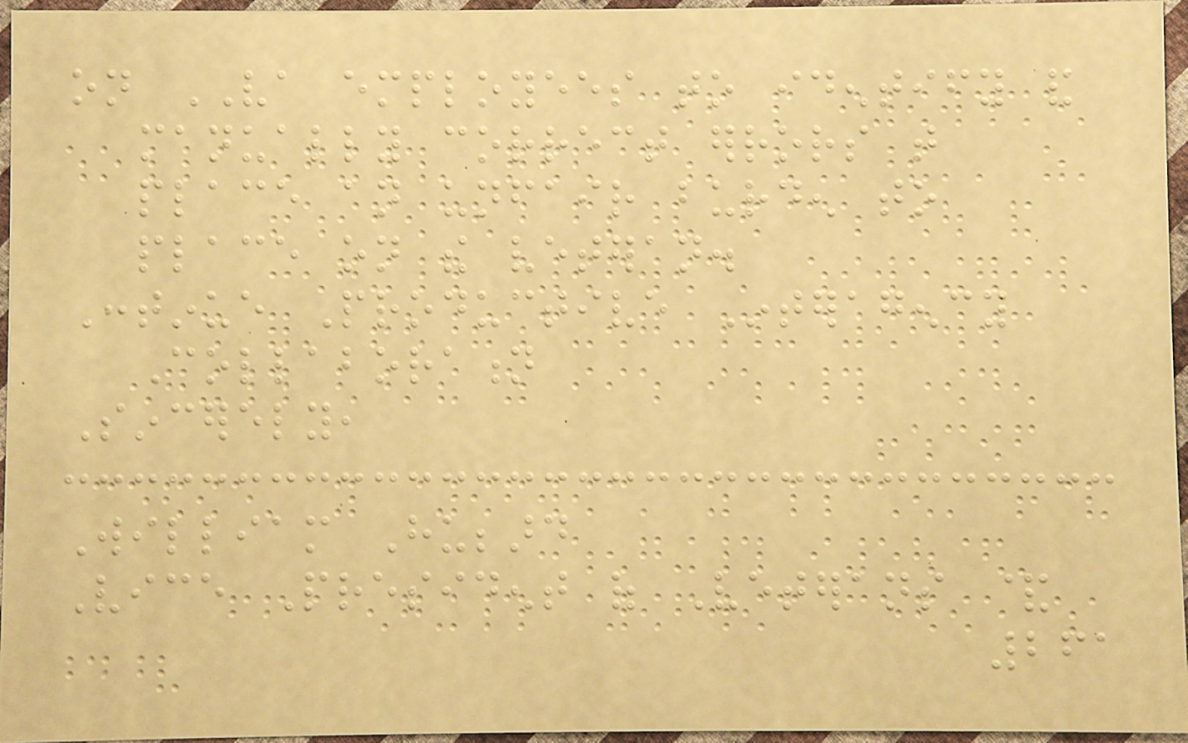on VA employees to identify and
manually correct errors that
place an unfair burden to
place on the veteran.
Continue Productive Interagency
Collaboration
Sincerely,
William Hubbard
Vice President of Veterans &
261
